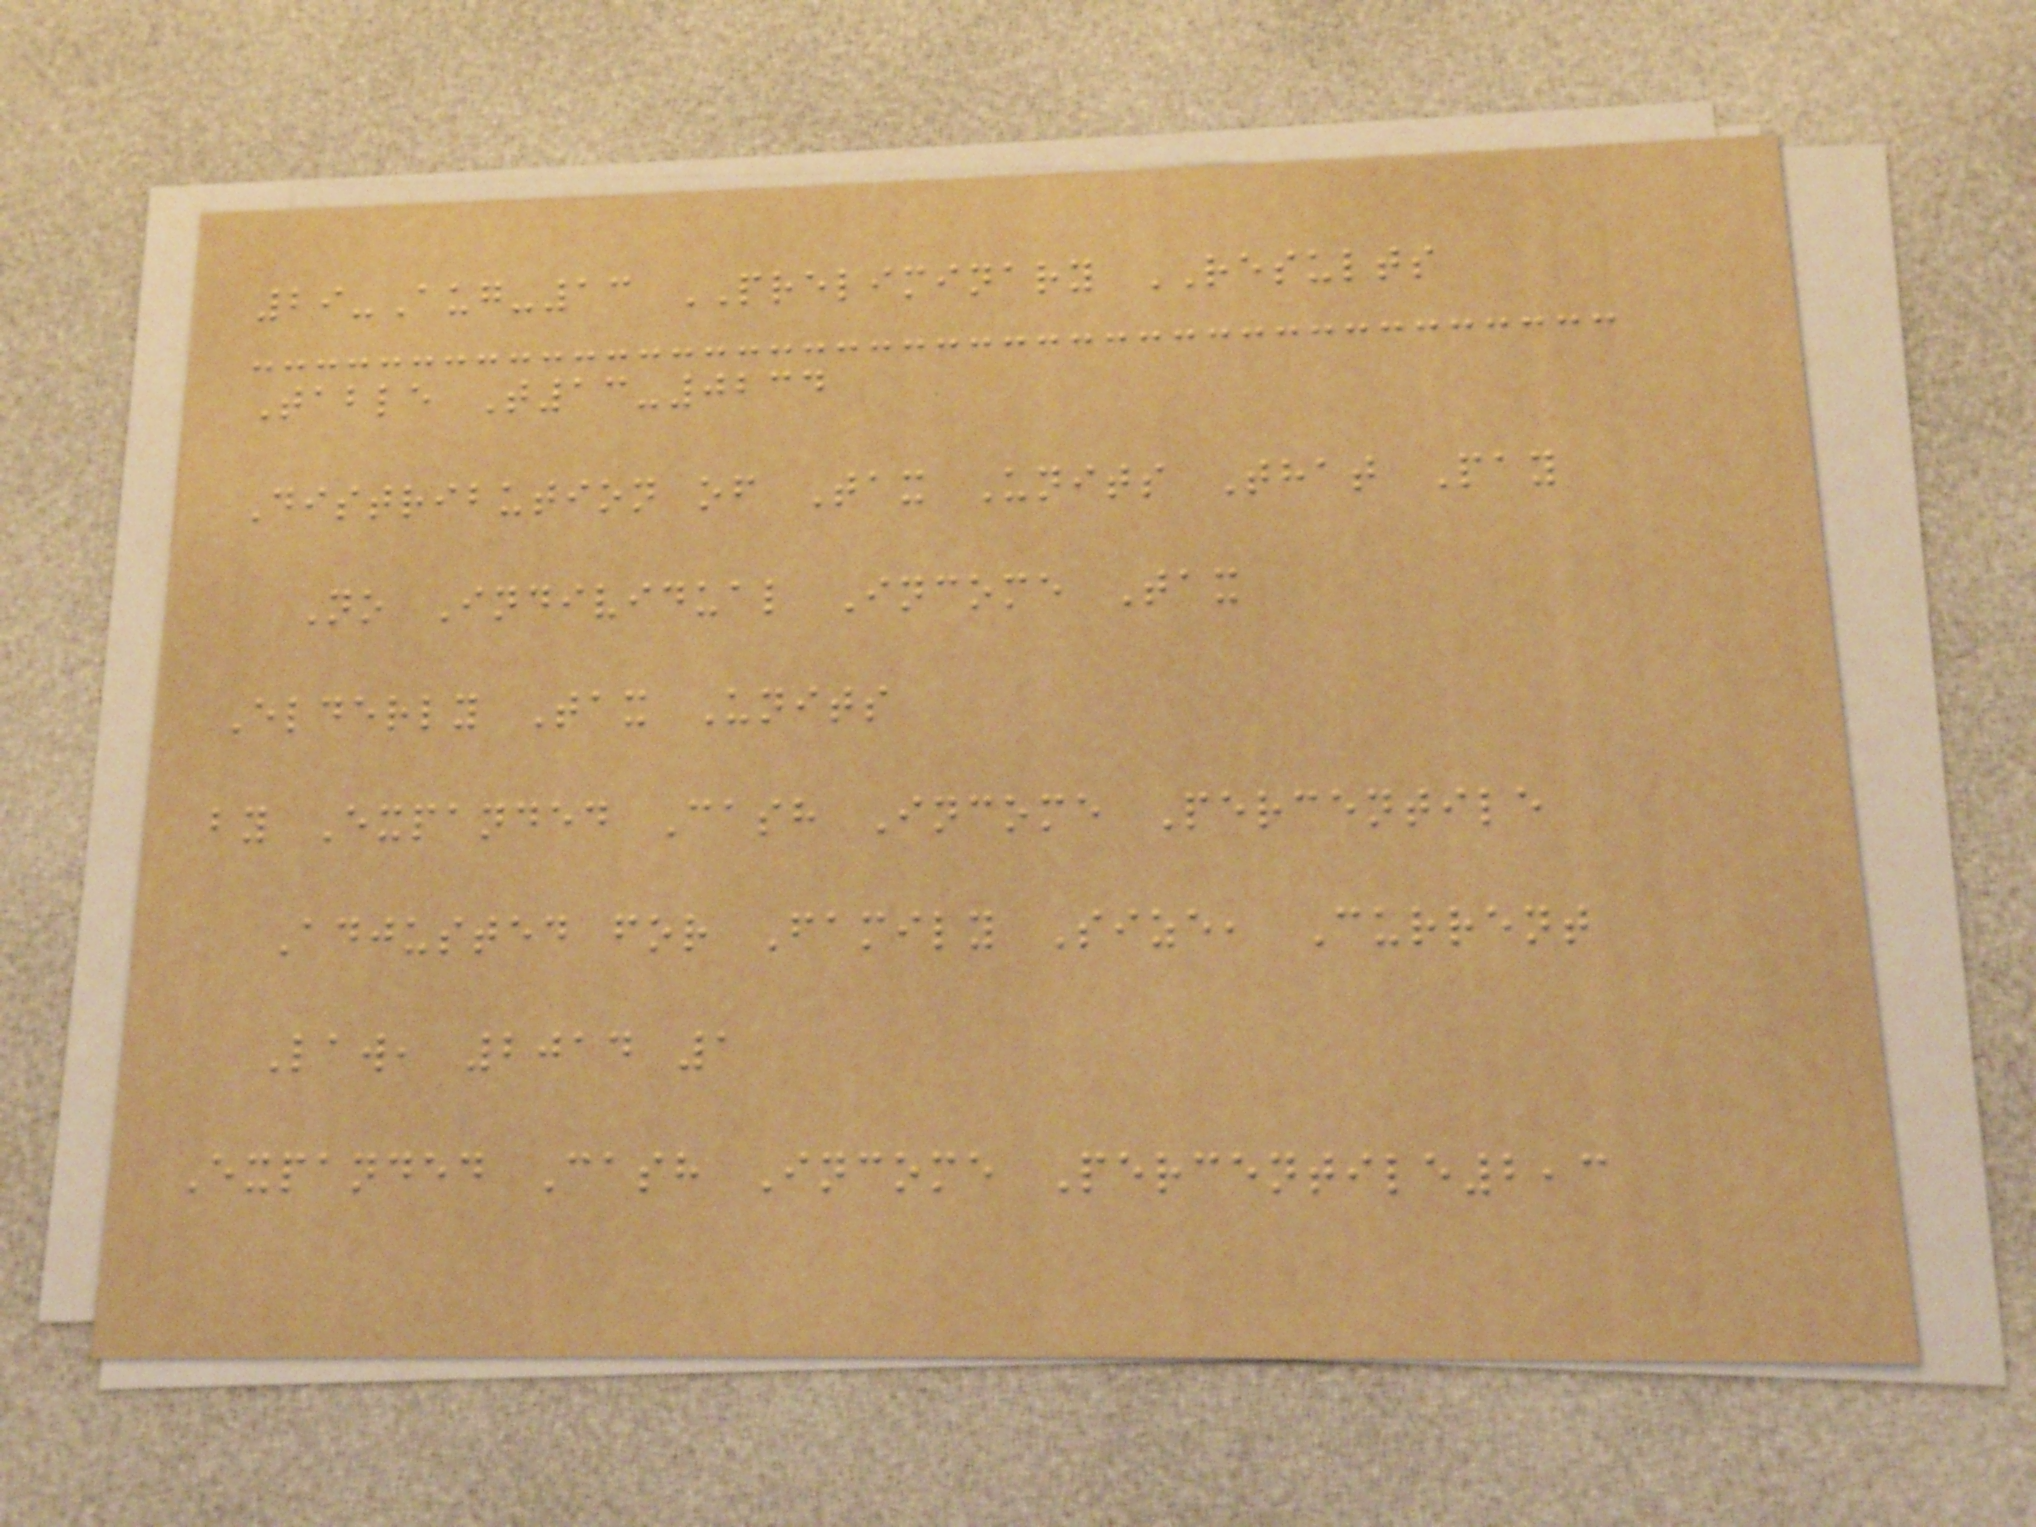29-Aug-13 PRELIMINARY RESULTS
Table T13-0234
Distribution of Tax Units That Pay
No Individual Income Tax
Elderly Tax Units
by Expanded Cash Income Percentile
Adjusted for Family Size, Current
Law, 2014 1
Expanded Cash Income Percentile2,3
